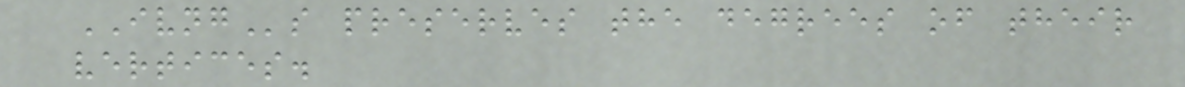IVNGs preserves the degrees of their
vertices.
